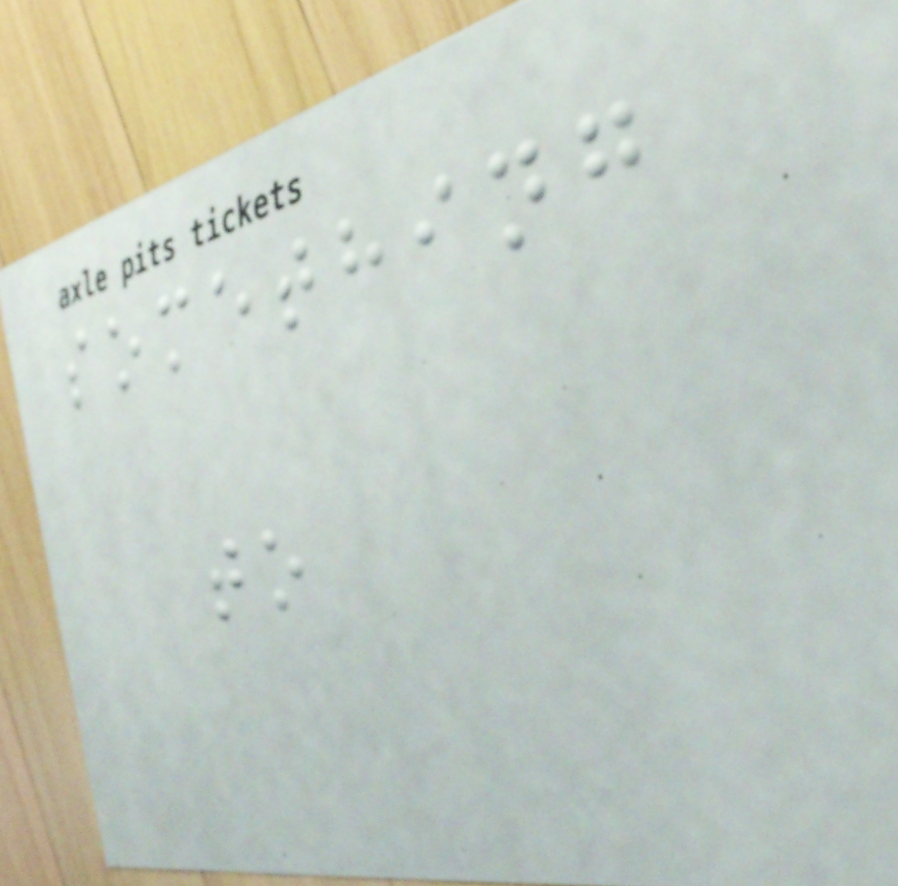something
to
